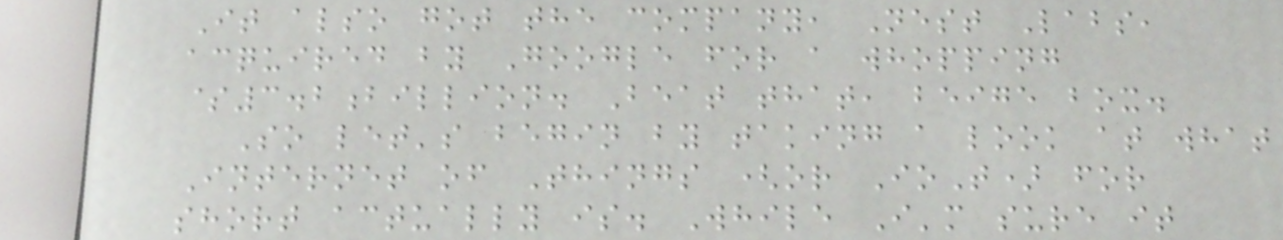It also got the company, Nest Labs,
acquired by Google for a whopping
$3.2billion. Beat that, beige box.
So let's begin by taking a look at what
Internet of Things (or IoT) for
short actually is. While I'm sure it
